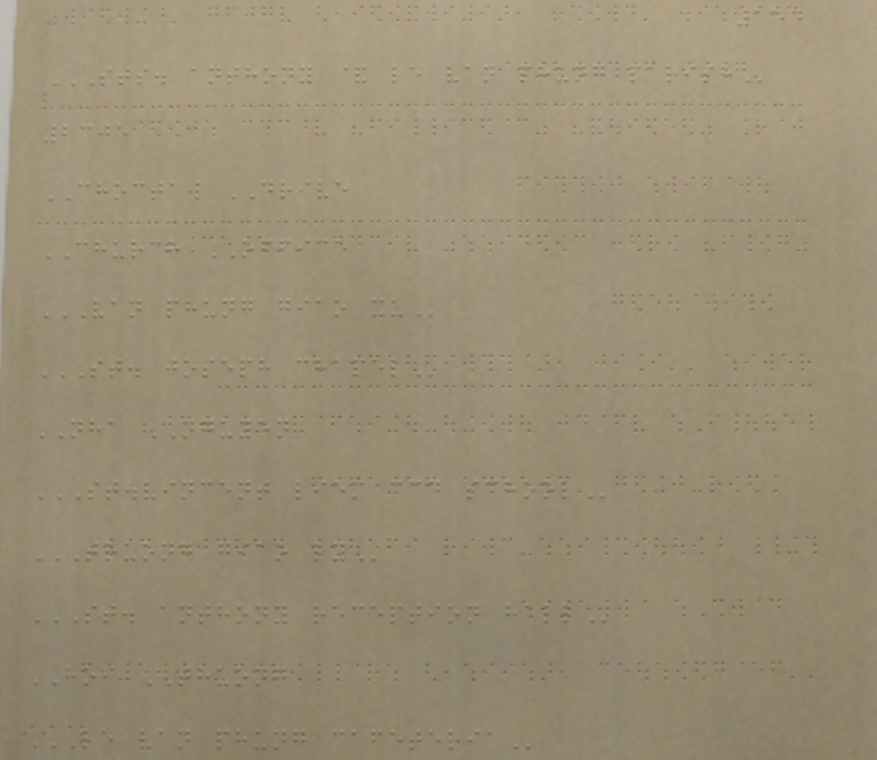154
STS. ANTHONY & LE VAN PHUNG PARISH
2305
CHOCTAW DRIVE
CHURCH OFFICE
VAN PHUNG GIAO XU
ST. JOSEPH CHAPEL
NHA NGUYEN
ST.VINCENT LIEM CCD SCHOOL
TRUONG GIAO LY
ST. ANTHONY RECEPTION HALL
HOI THUONG
LE VAN PHUNG CAFETERIA
